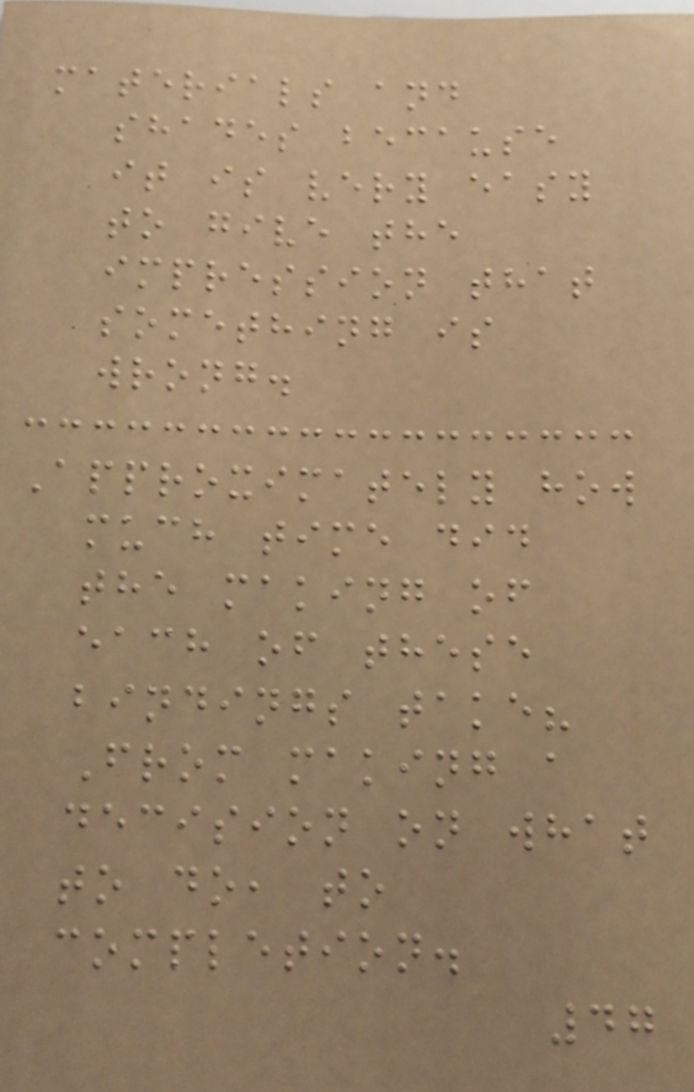materials and
shades because
it is very easy
to give the
impression that
something is
wrong.
Approximately how
much time did
the making of
each of these
bindings take?
From making a
decision on what
to do, to
completion.
47
